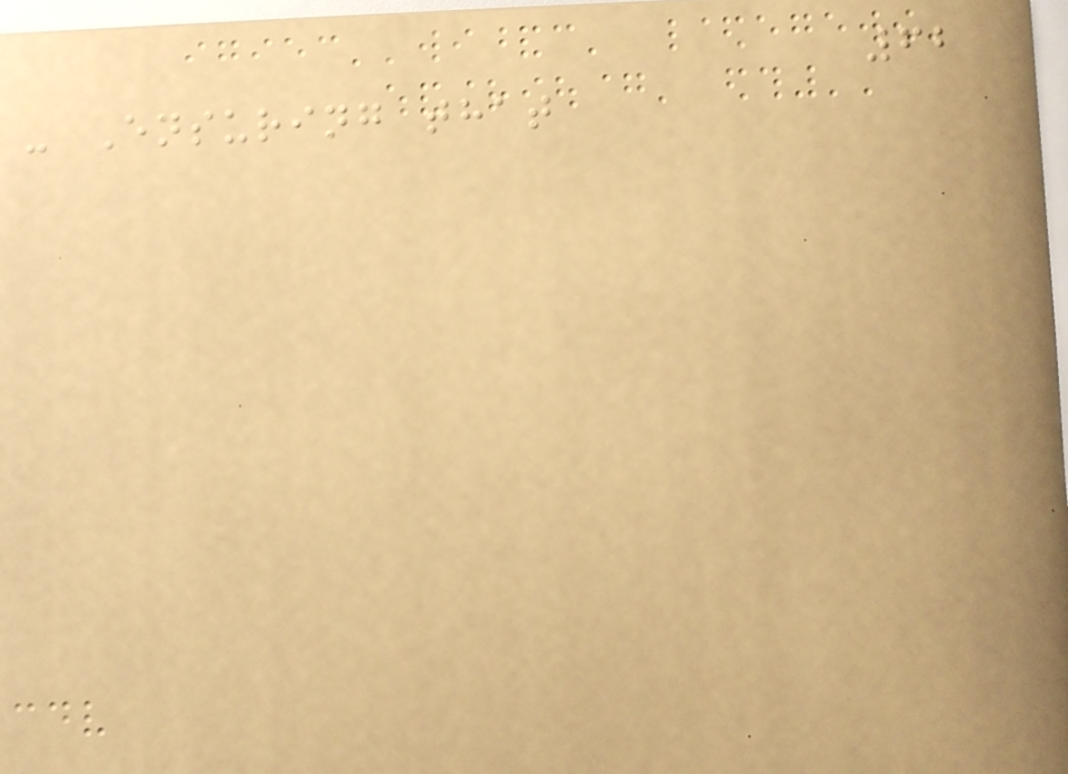62
- Ensuring that
